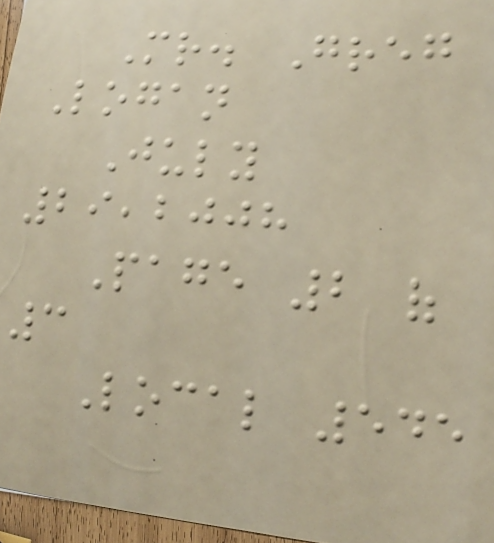Mr. Greg
Logan
July
29,2008
Page 2 of
3
Local 545
